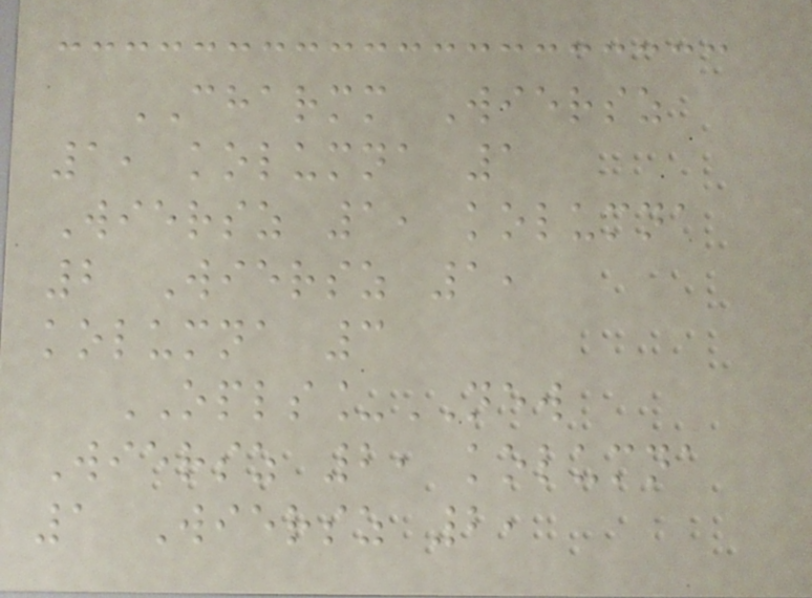CHARMM Wiersz
1, kolumna 1
Wiersz 1, kolumna
2 Wiersz 1,
kolumna 3
OPLS_NEW
Wiersz 2, kolumna
1 Wiersz 2,
